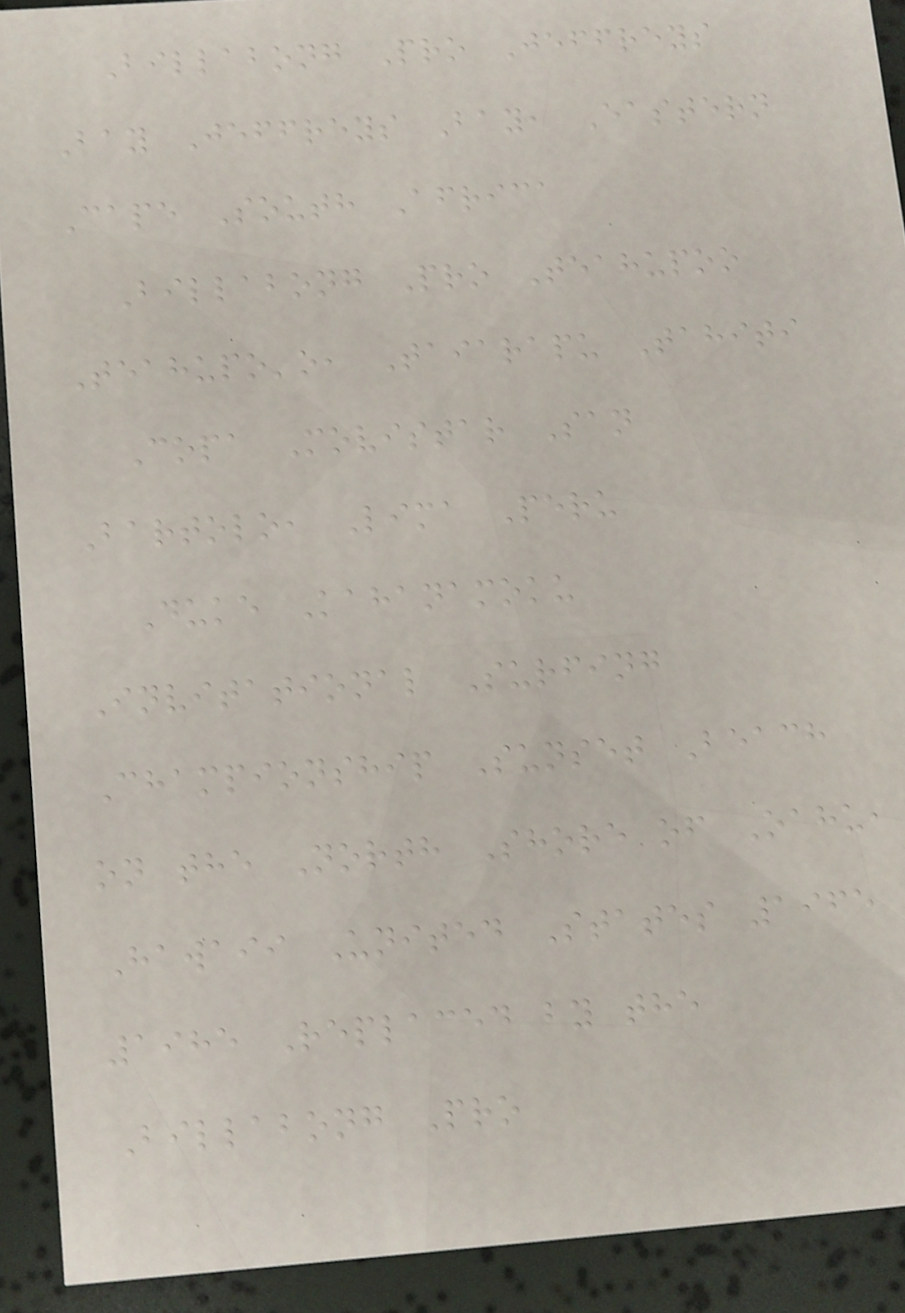Billabong Pro Jeffreys
Bay Jeffreys Bay, Eastern
Cape South Africa
Billabong Pro Teahupoo
Teahupo'o, Taiarapu Tahiti
Copa Movistar San
Bartolo, Lima Peru
Duke Kahanamoku
Invitational Surfing
Championship Sunset Beach
on the North Shore of Oahu,
Hawaii United States 1965
1985 Replaced by the
Billabong Pro
